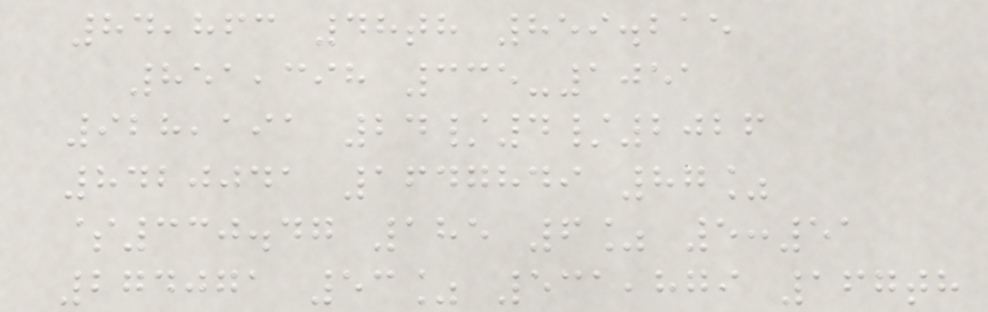84,863 48th 859.215
851,398 335-1051
928,191 24/4/2026
8420041 1647849 87%
$330.47 185 6% 5:51
274071 53% 531,879 167th
